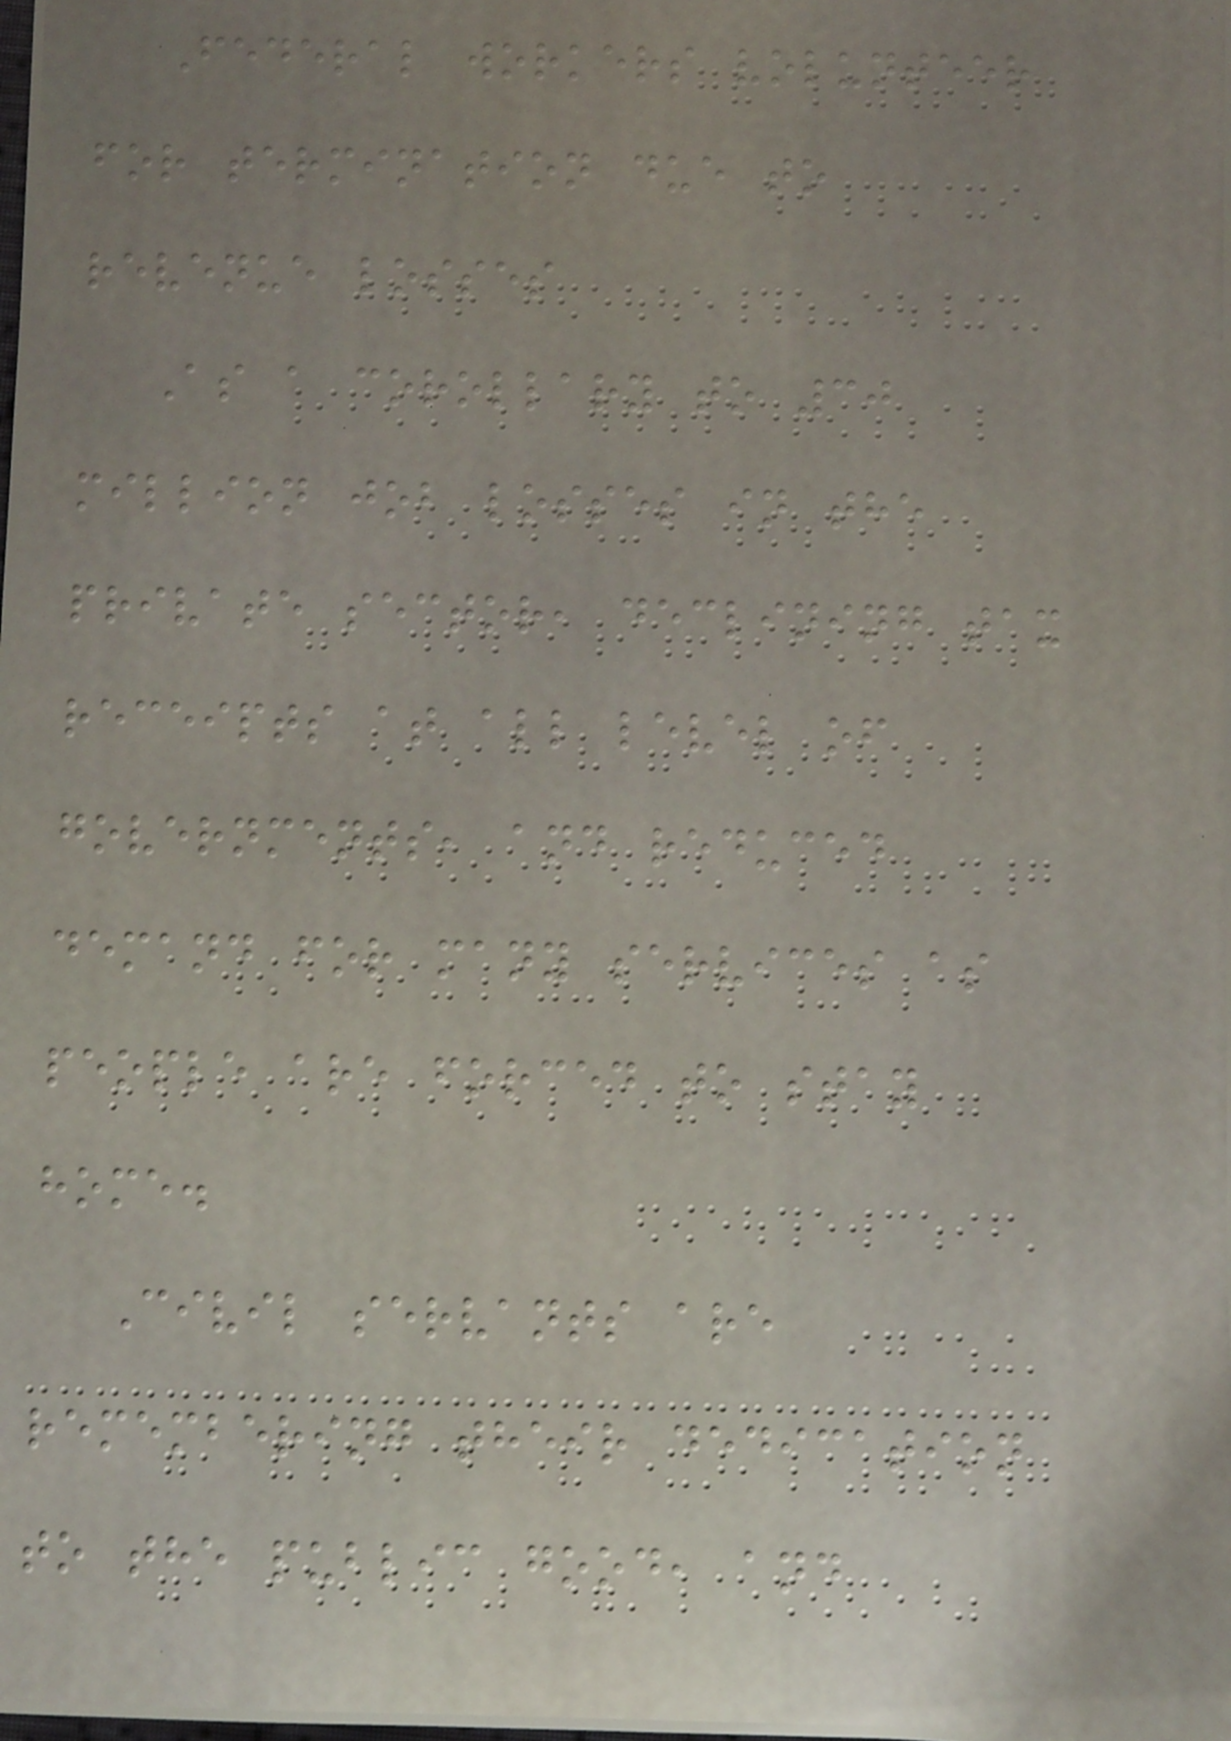Federal workers volunteer
for termination due to
revenue losses
As a corollary to 30
million job losses in the
private sector, declining tax
receipts at all level of
governments, and reduced
demand for many services as
people are forced to stay
home.
Civil servants are
remembering their dedication
to the public good, and
